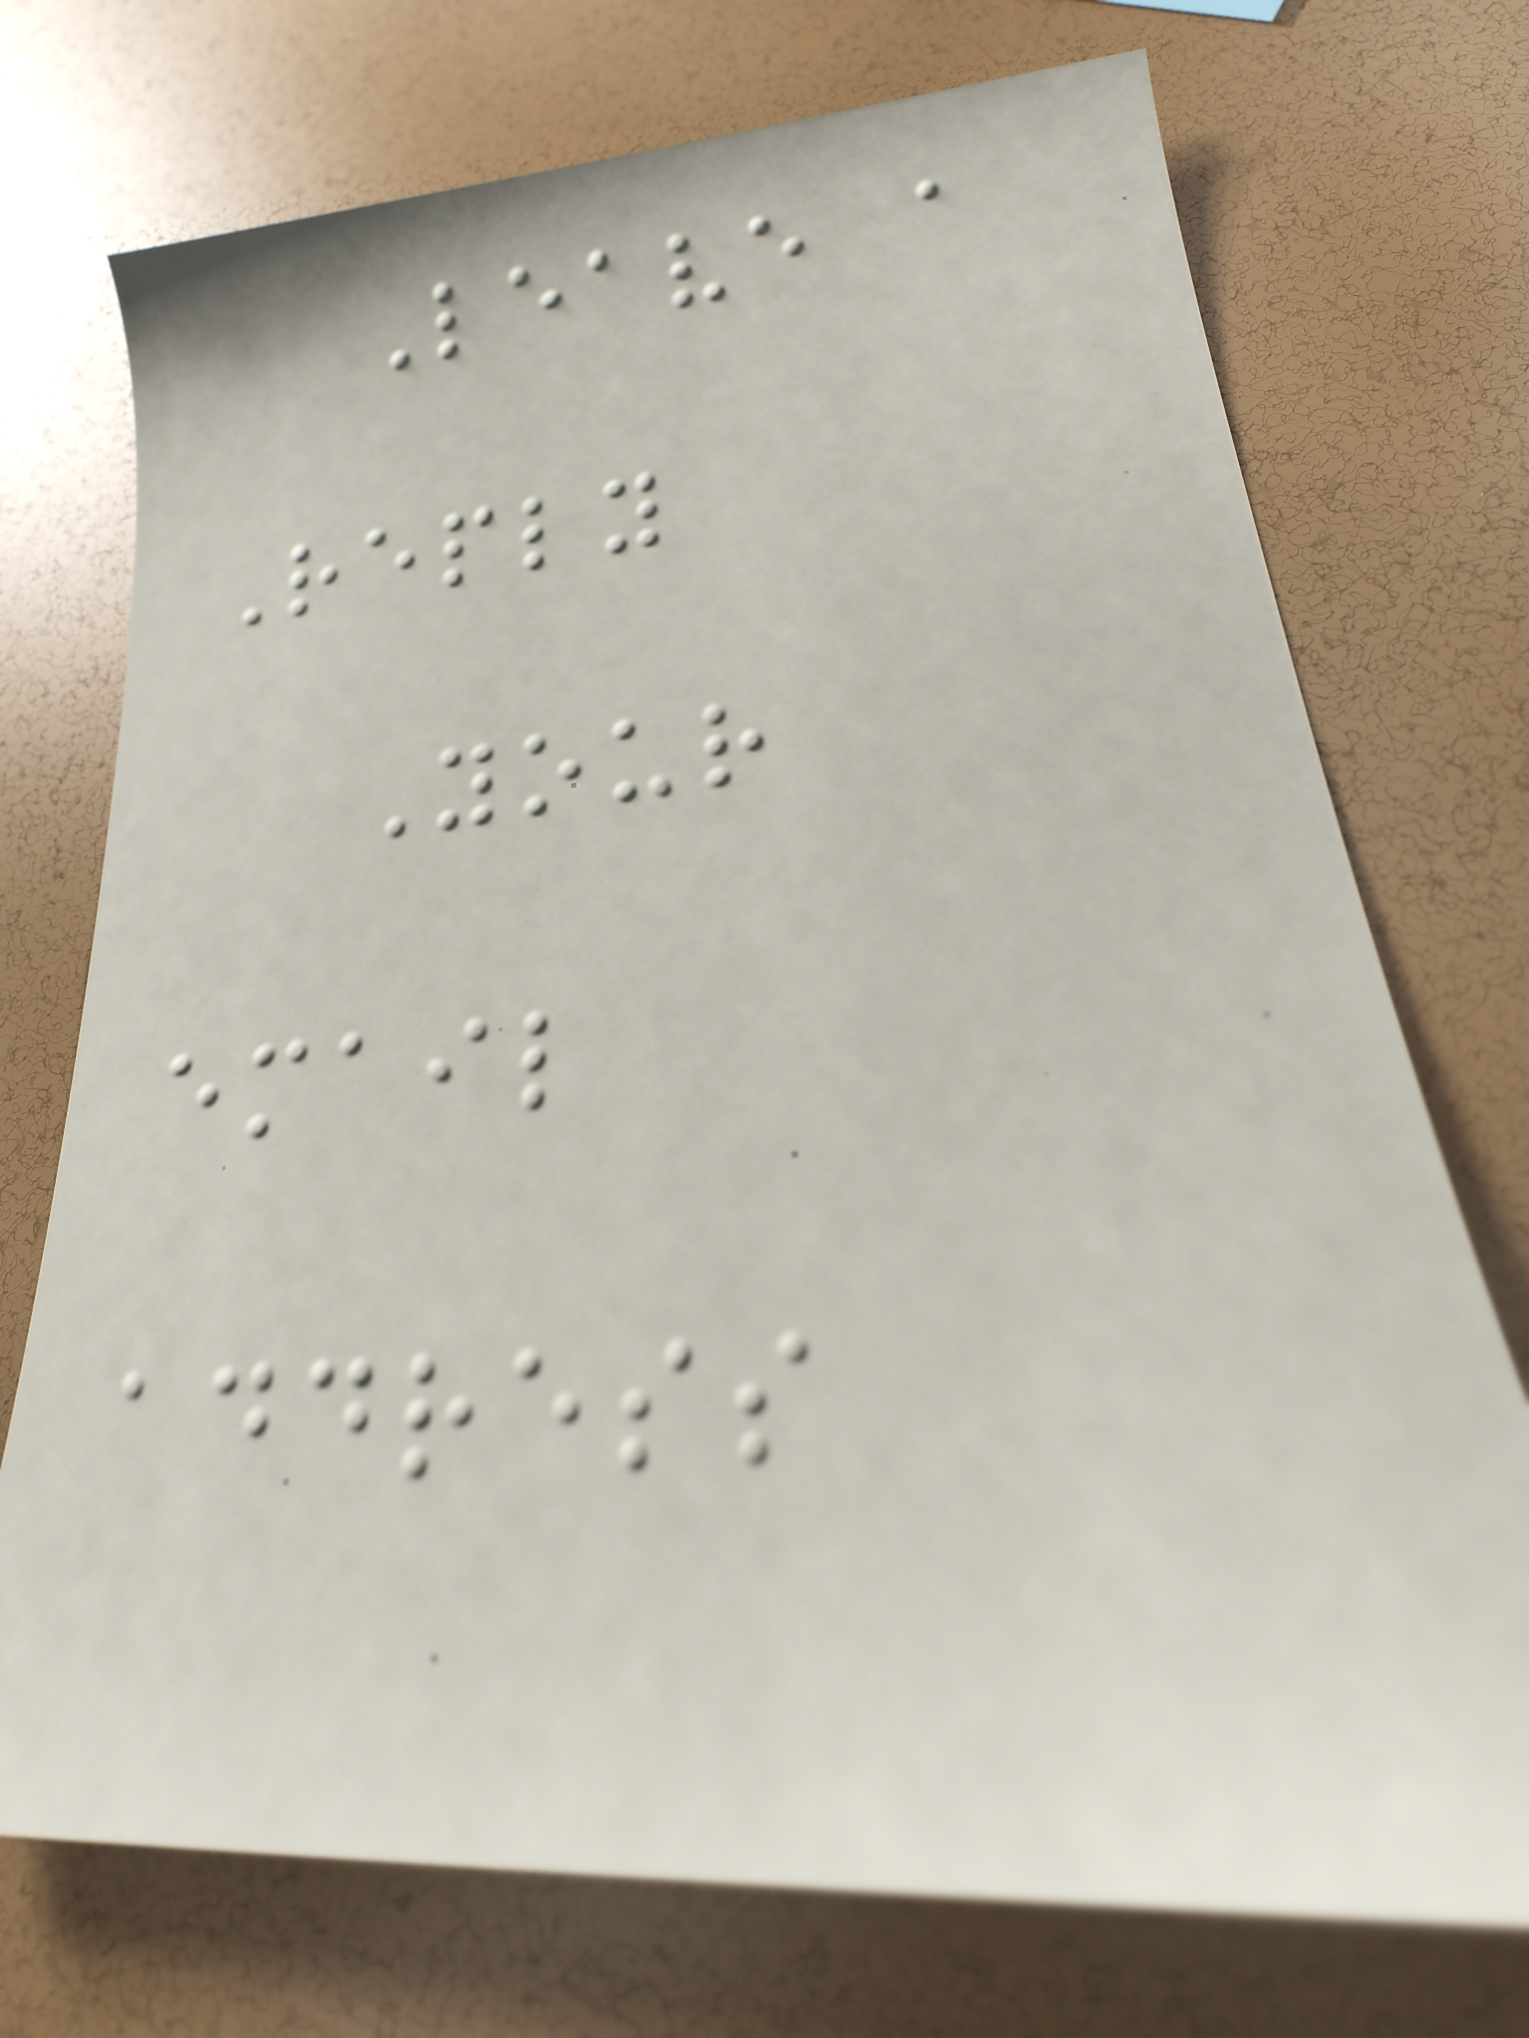Leave a
Reply
Your
email
address
